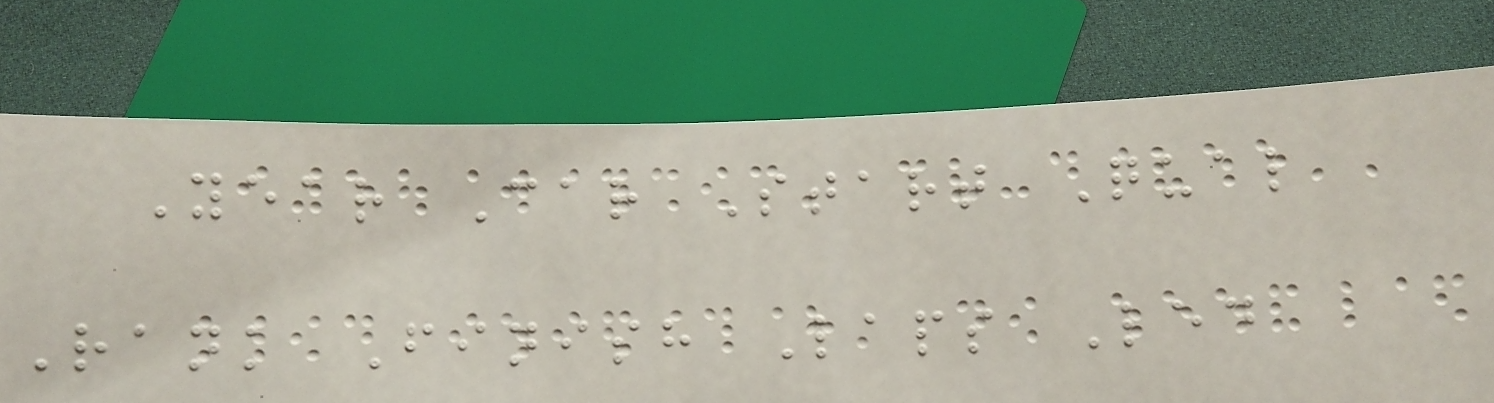Year Car Start Qual
Rank Finish Laps Led
